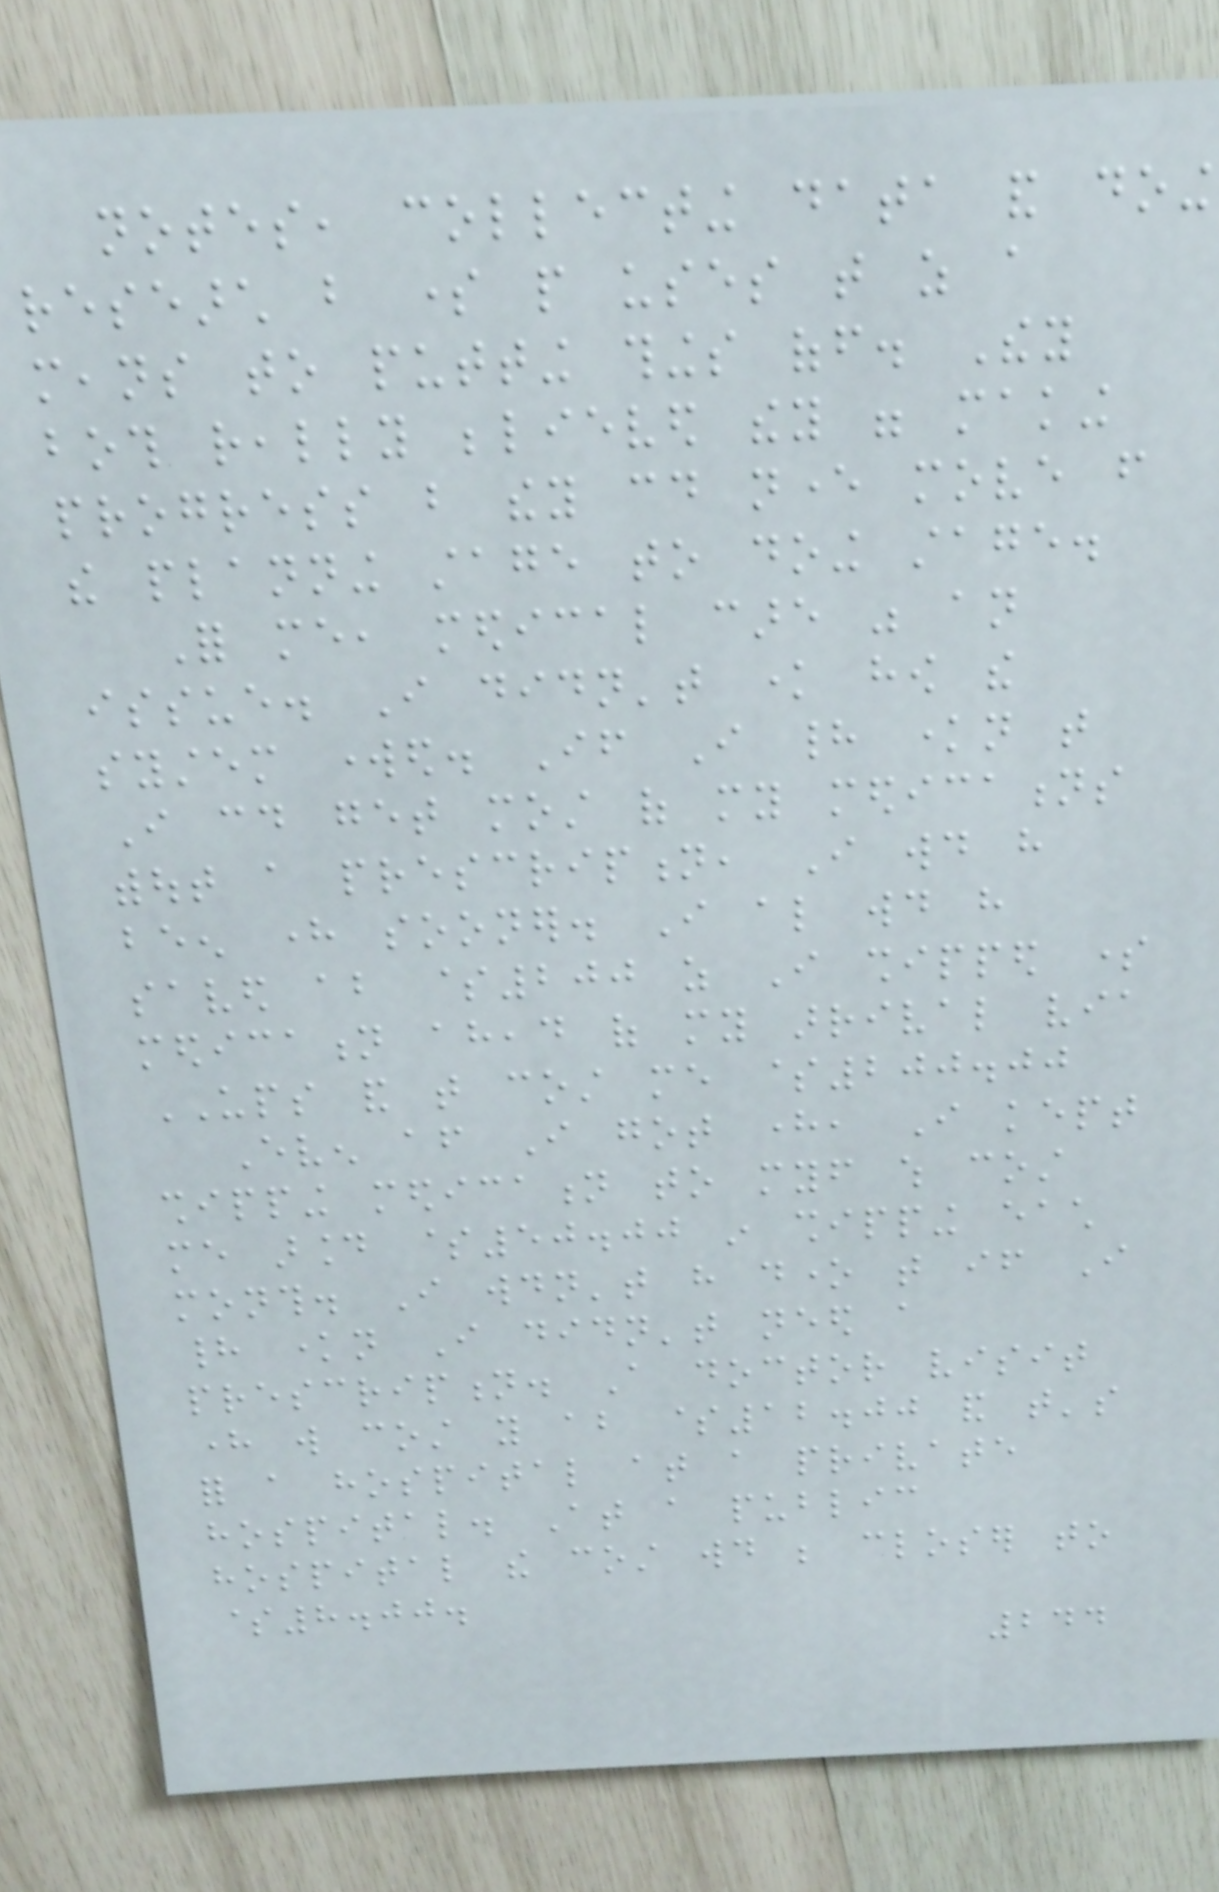notes, collecting data and doing
research but some people uses that as a
means to putting things off. They
both really believed they were making
progress but they could never move from
the planning stage to doing stage.
For me, medical care was an
issue. I didn't know how the
system worked. If I had known that
I could get most of my medications
without a prescription, I would have
been here sooner. I also would have
saved about $200 as I shipped some
medication ahead of my arrival via
UPS and that cost me $200.00
Even after I got here, I kept
shipping medication to myself which cost
me around $50.00 in shipping each
month. I wouldn't have done that if I
had known I didn't need a
prescription. A doctor visit
here will cost you about $12.00 and that's
for a hospital at a private
hospital. At a public
hospital the cost would be closer to
$8.00.
244
